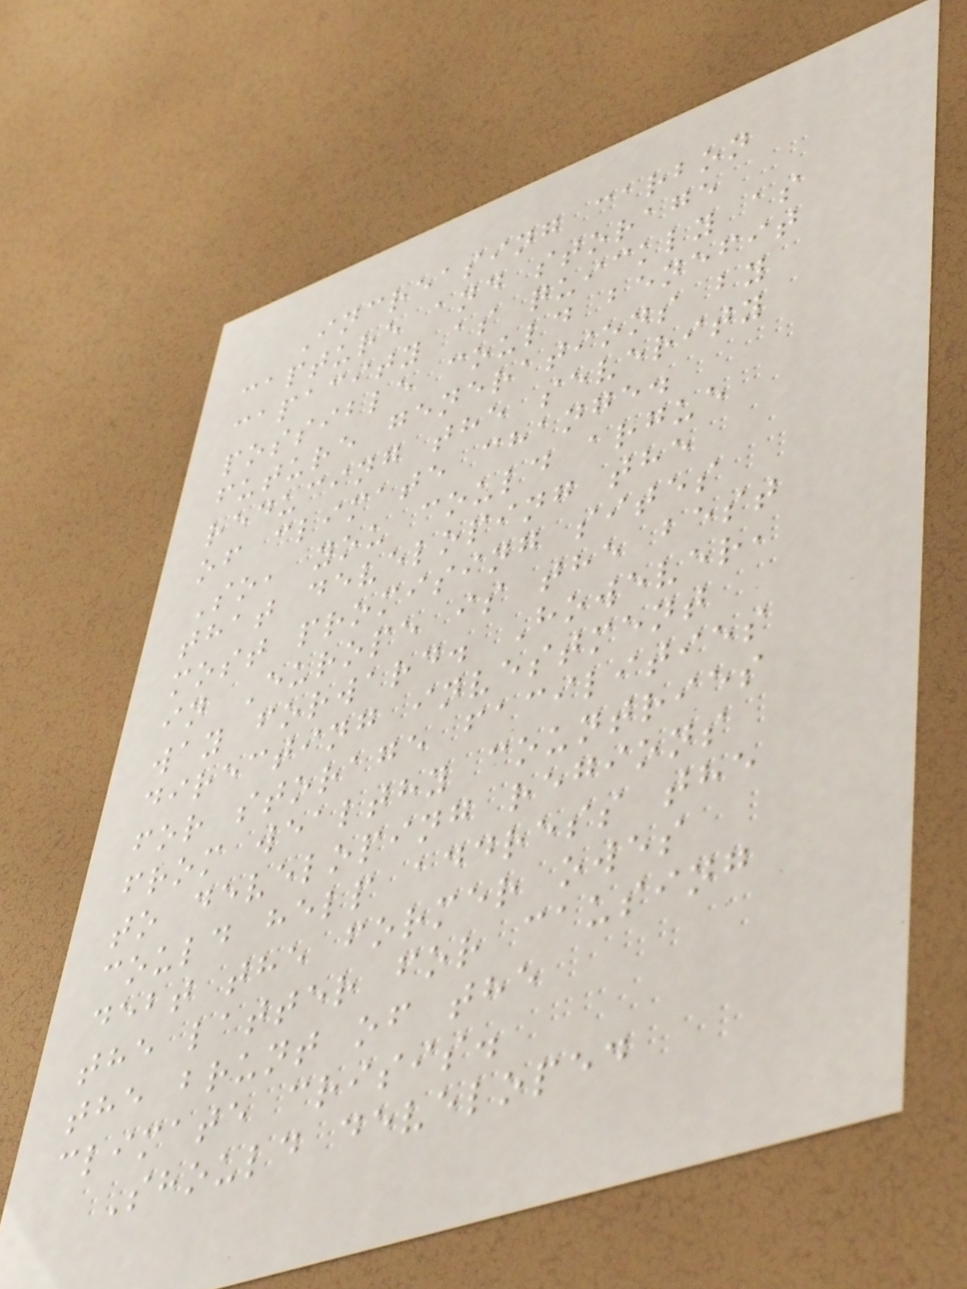Increasing carbon
capture and storage
capacity as quickly as
possible could benefit
future generations by
reducing the severity
of climate change.
So, you could argue
that developing the
most promising sites
in Europe is the best
way forward. However,
directing investment
for storage facilities
from wealthy countries
to developing regions
could help address the
debt the former owes
the latter for causing
the brunt of the
climate crisis.
Should developed
